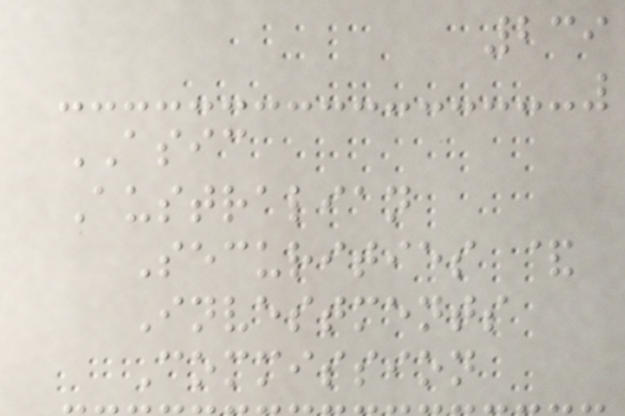239
ASIC
Australian
Securities &
Investments
Commission
